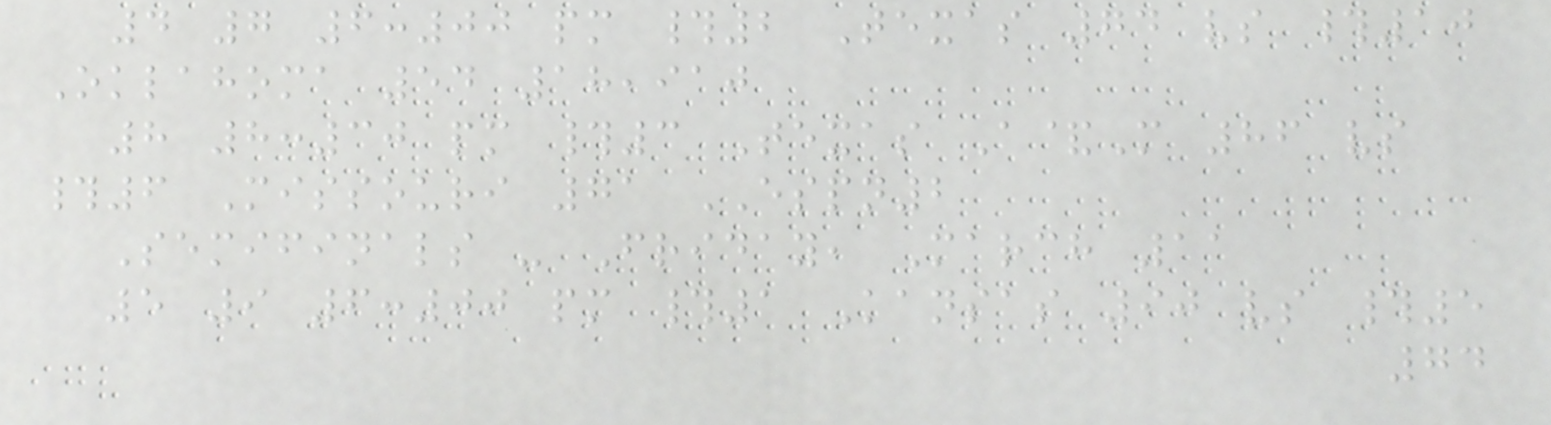4 7 6:00 pm #2 Texas 74 vs #10
Oklahoma 54 18,910
8 8:30 pm #3 Texas A&M 86 vs
#6 Missouri 71 ESPN2
Semifinals - Friday, March 11
5 9 6:00 pm #1 Kansas 90 vs #5
74
